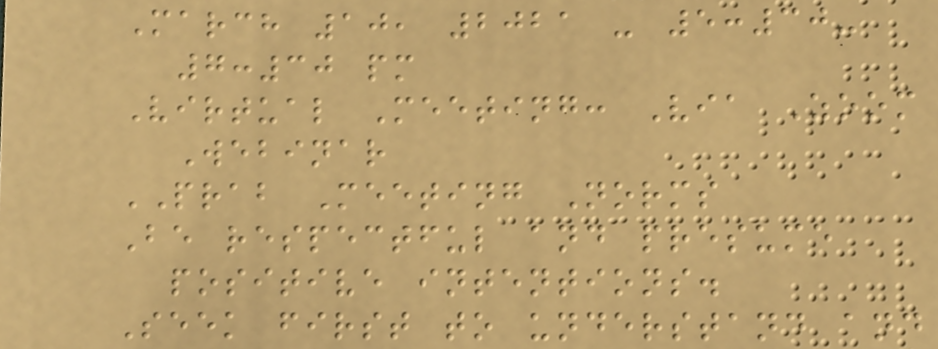March 10, 2021 - 5:30-
7:30 pm
Virtual Meeting: Via Zoom
Webinar
PRAB Meeting Norms
Be respectful and presume
positive intentions.
Seek first to understand and
